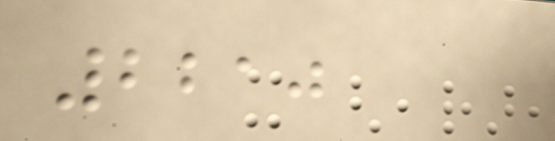2210
